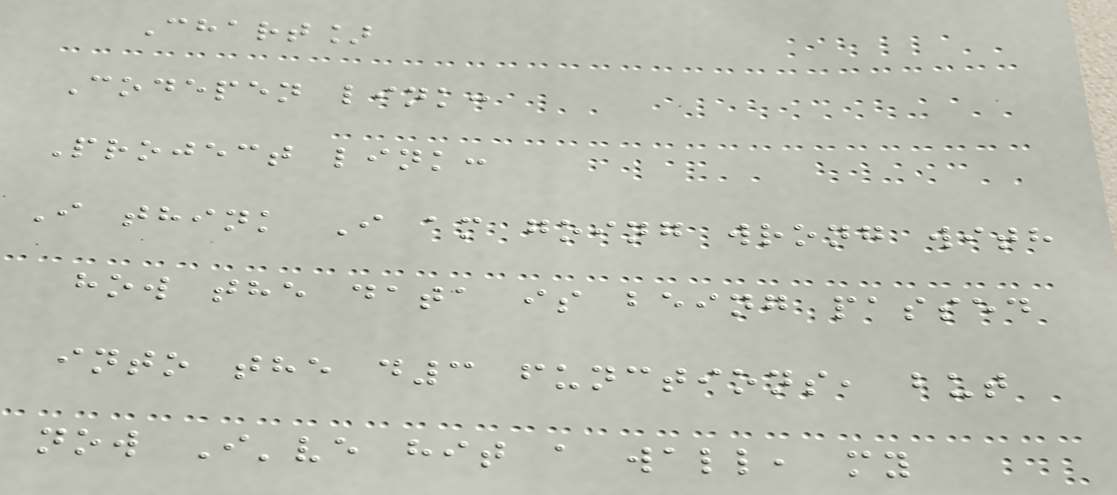Chart]
Codepen link:
Project link:
I think I am going wrong with
how the data is being passed
into the d3 functions, but
now I've hit a wall, my
